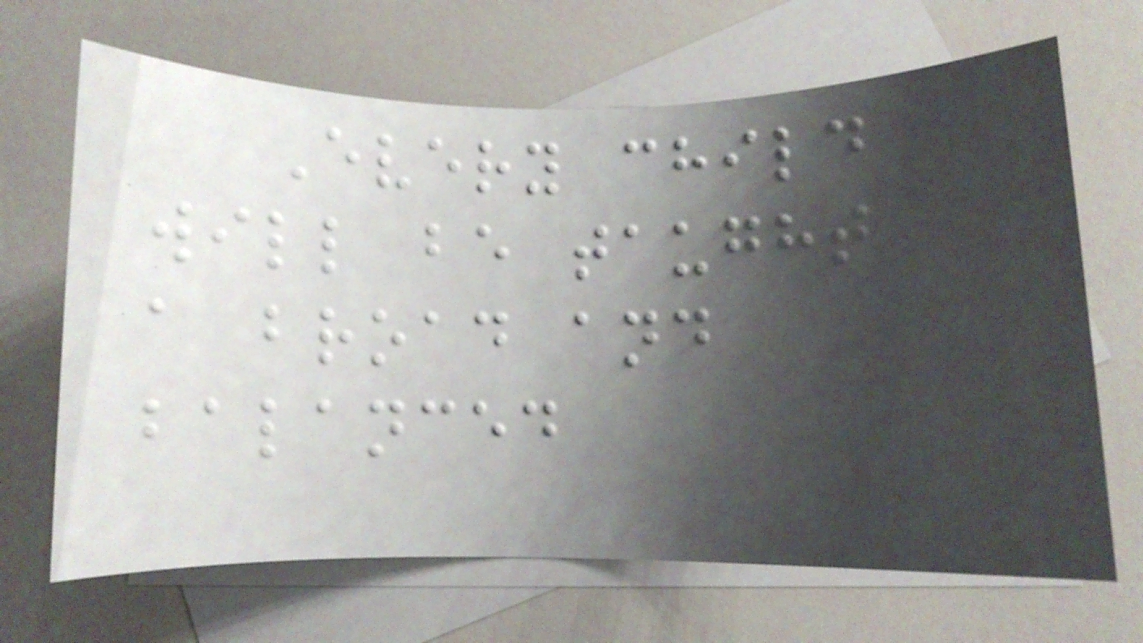Every child
will be taught
a broad and
balanced
